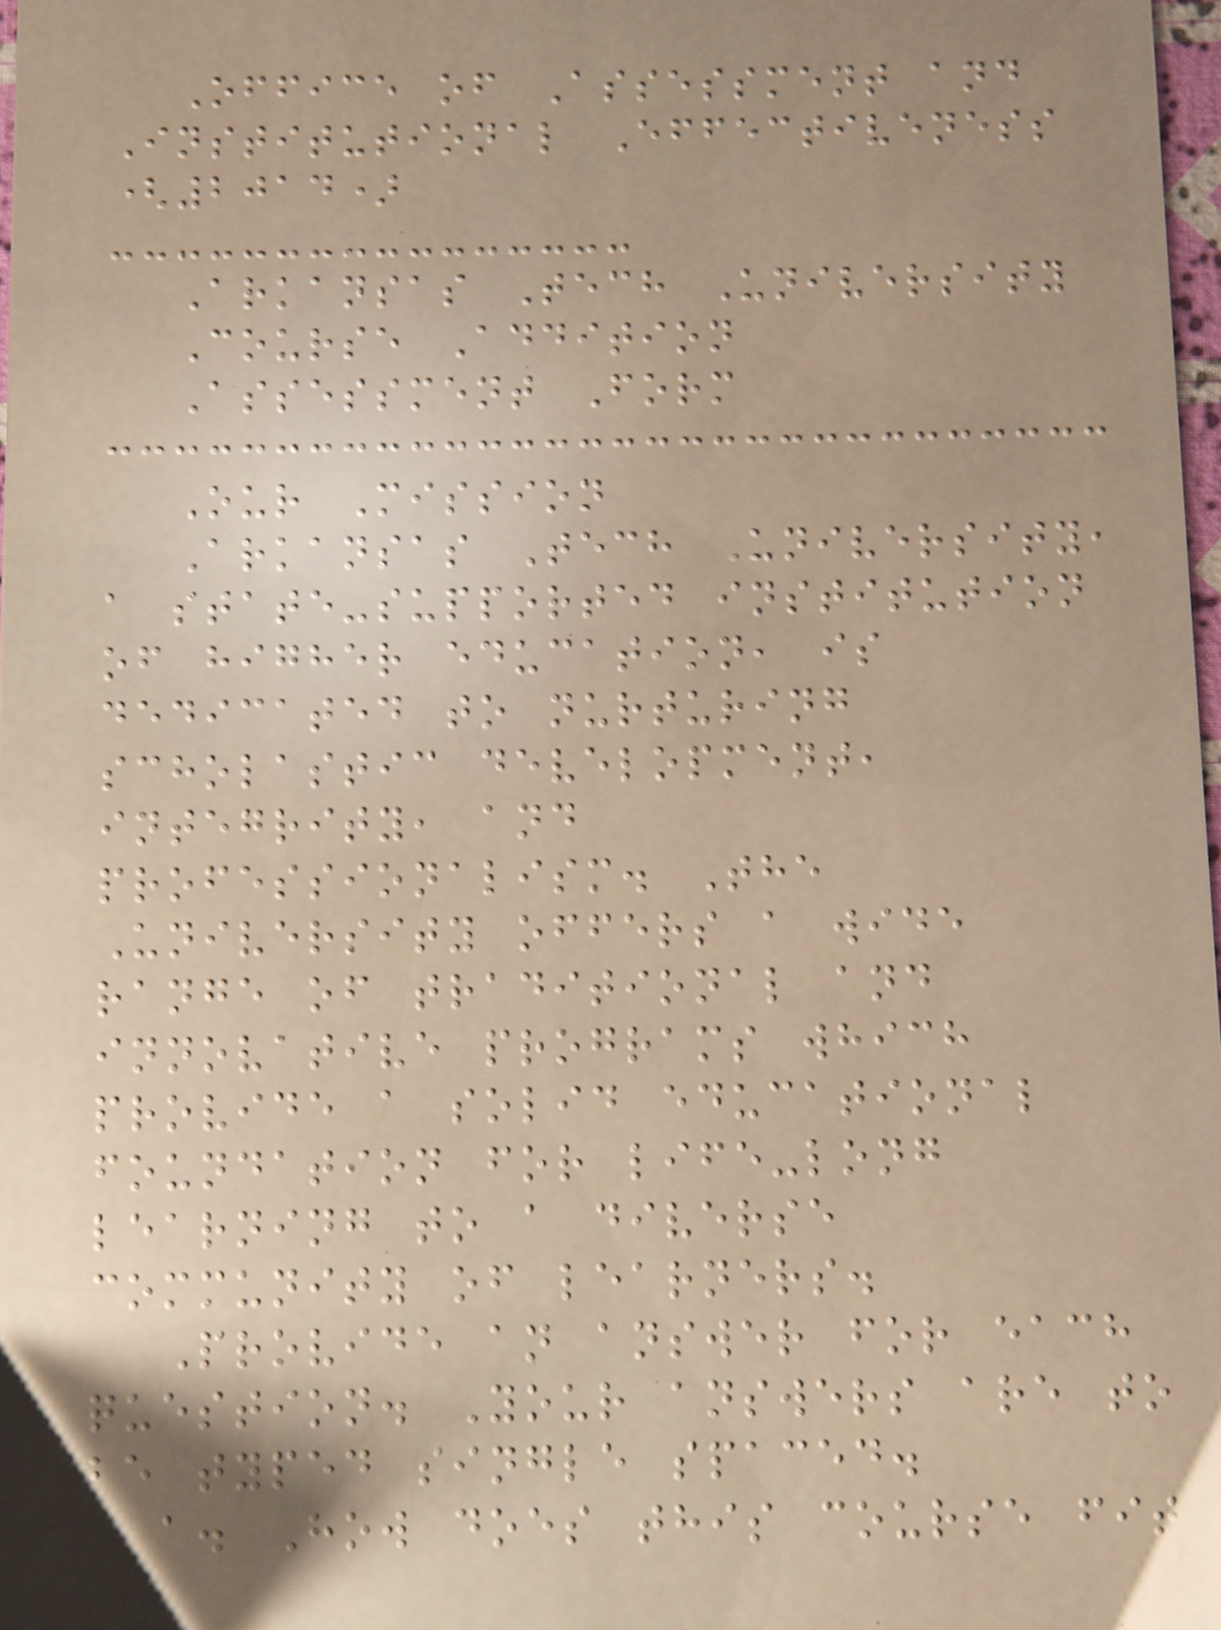Office of Assessment and
Institutional Effectiveness
(2014)
Arkansas Tech University
Course Addition
Assessment Form
Our Mission
Arkansas Tech University,
a state-supported institution
of higher education, is
dedicated to nurturing
scholastic development,
integrity, and
professionalism. The
University offers a wide
range of traditional and
innovative programs which
provide a solid educational
foundation for life-long
learning to a diverse
community of learners.
Provide an answer for each
question. Your answers are to
be typed single spaced.
a. How does this course fit
